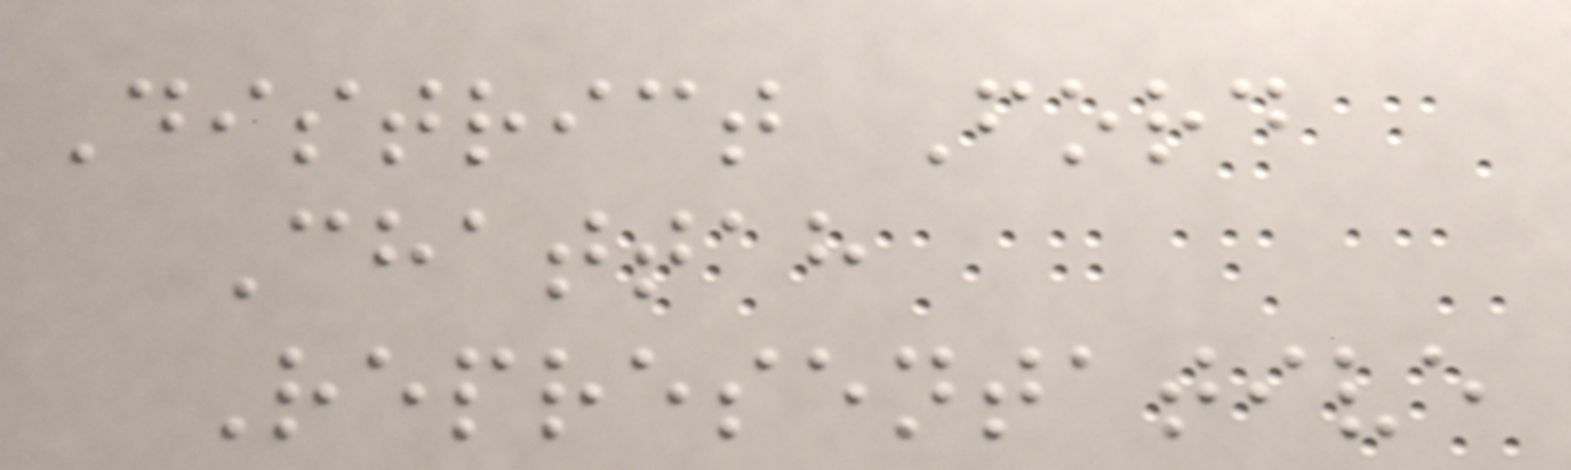District Ford
Chattah
Representative
